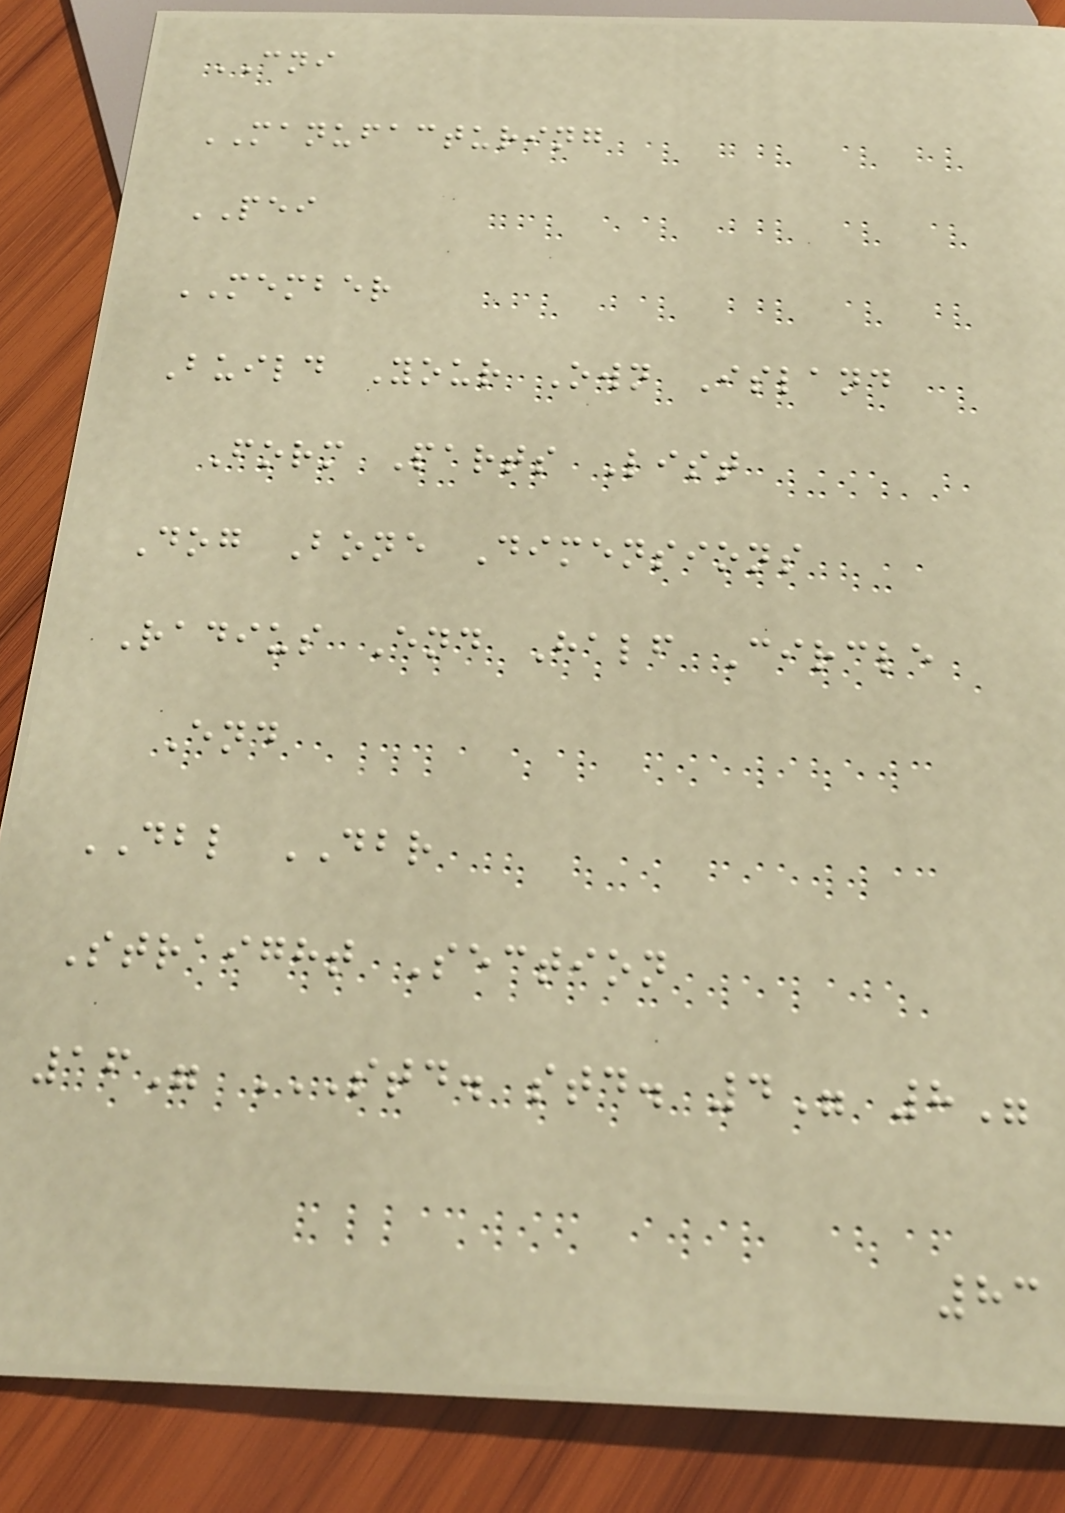CNI
MANUFACTURING
PEI
MEMBER
Build Your Own Island
Form Parts List
Dog Bone Dimensions
Radius End Half Circle
End
DBL DBR
Straight Section
16" STD. STD. 4" 8"
83
